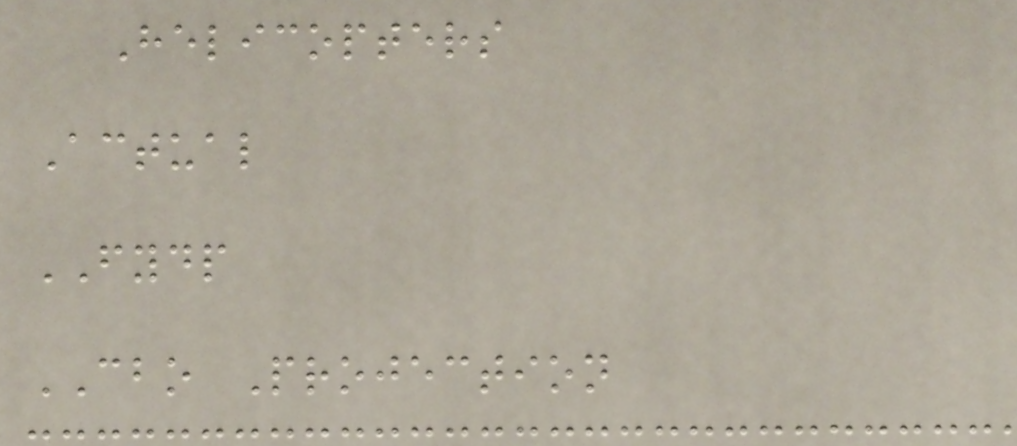Helicopters
Actual
FYDP
CBO Projection
